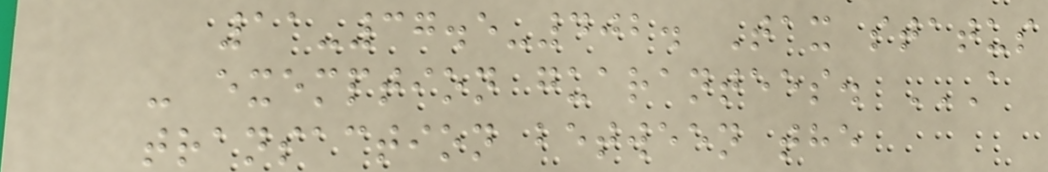11-37.5-402. Tax status
- exemption guarantees. A
TRANSACTION BETWEEN THE
